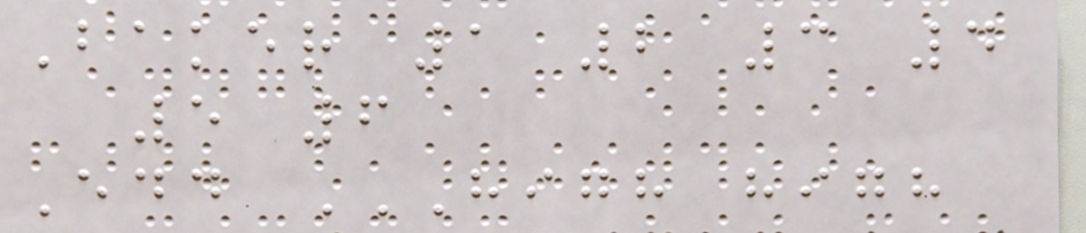Baker 1 2 3 4
5 6
Edd HIGH HIGH
